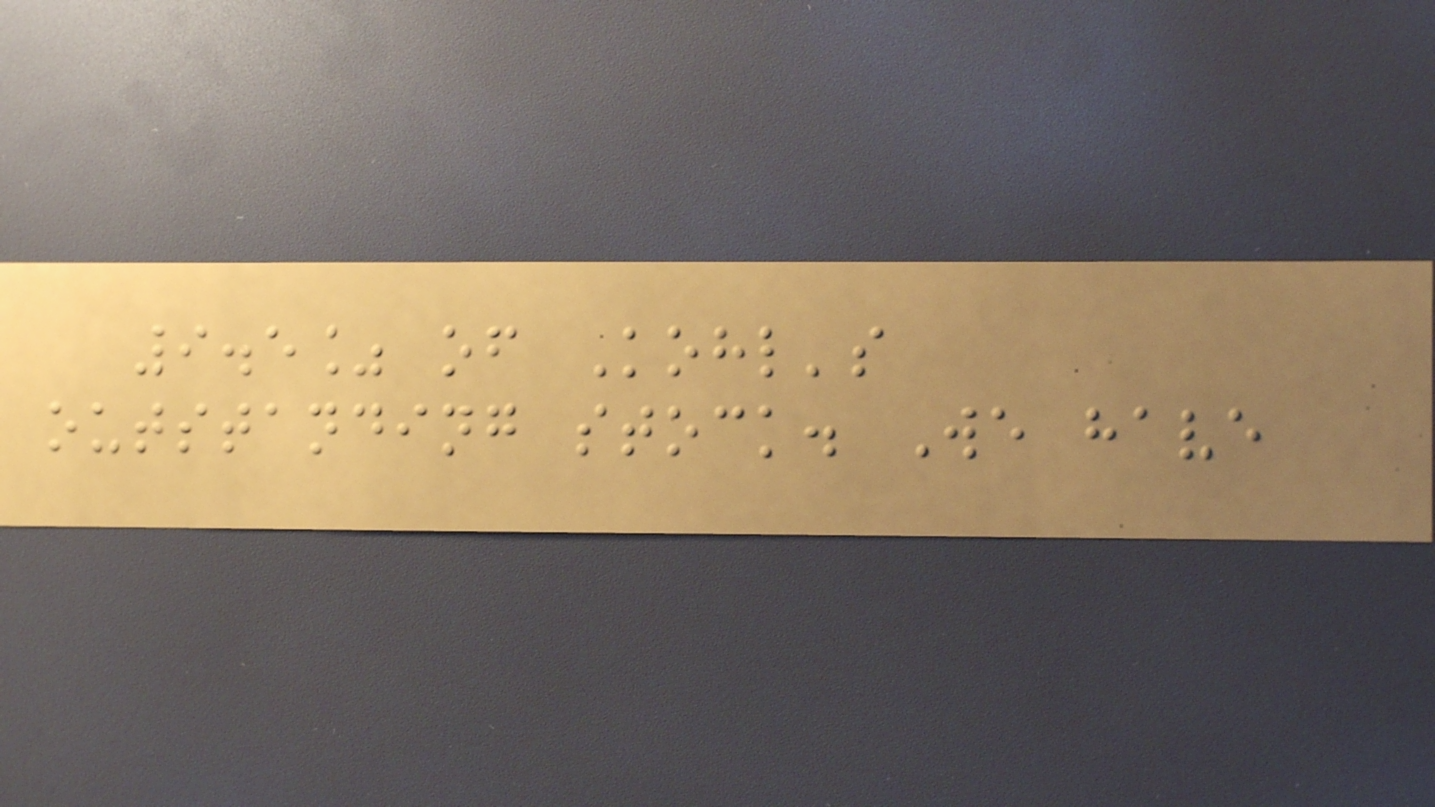9.5% of Kohl's
outstanding stock. We have
